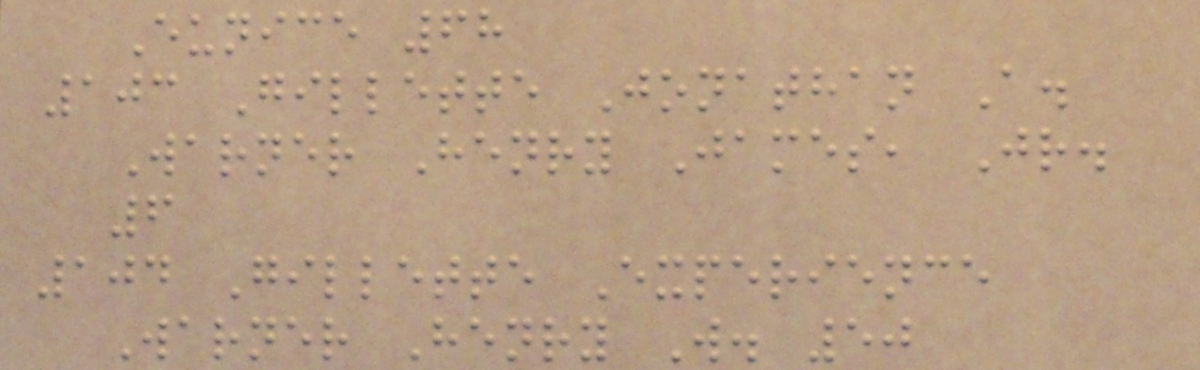Eunice 68
103 Gillette Jonathan A.
Warner Henry James, Jr.
6
104 Gillette Experience
Warner Henry W. 50
